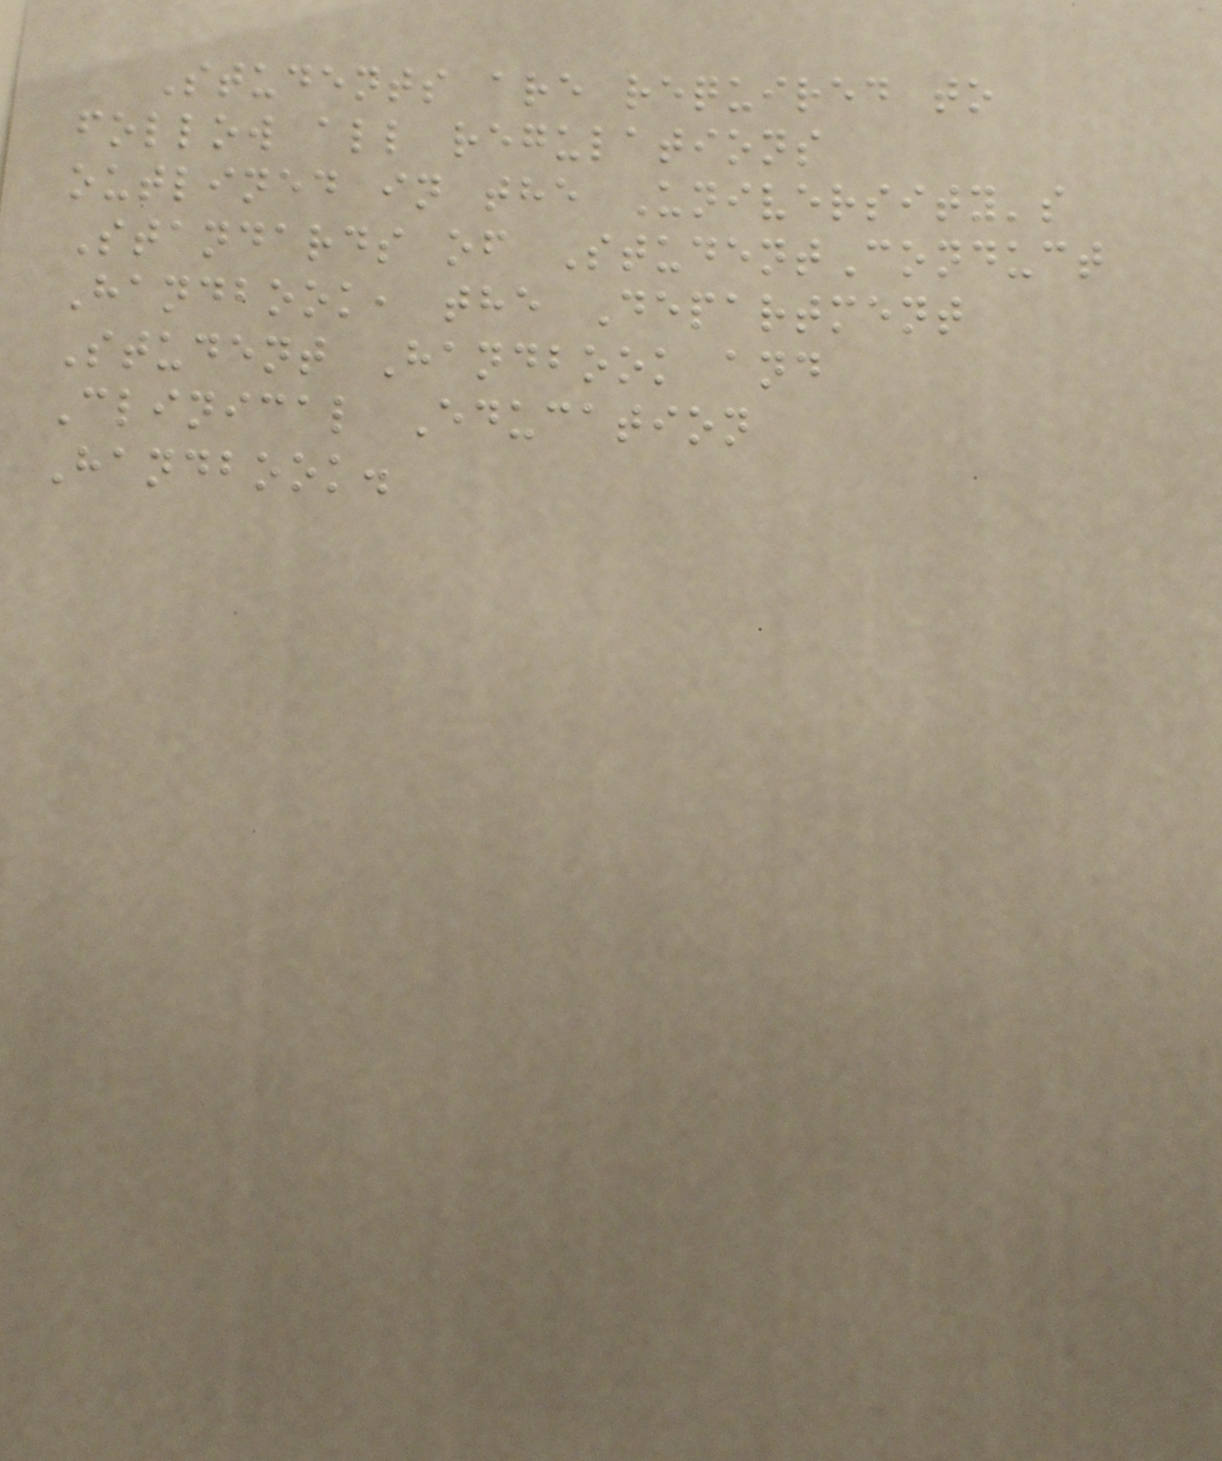Students are required to
follow all regulations
outlined in the University's
Standards of StudentConduct
Handbook, the Department
Student Handbook and
Clinical Education
Handbook.
